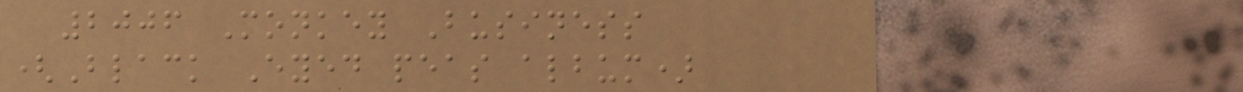2006 Monkey Business
(Black Eyed peas album)
